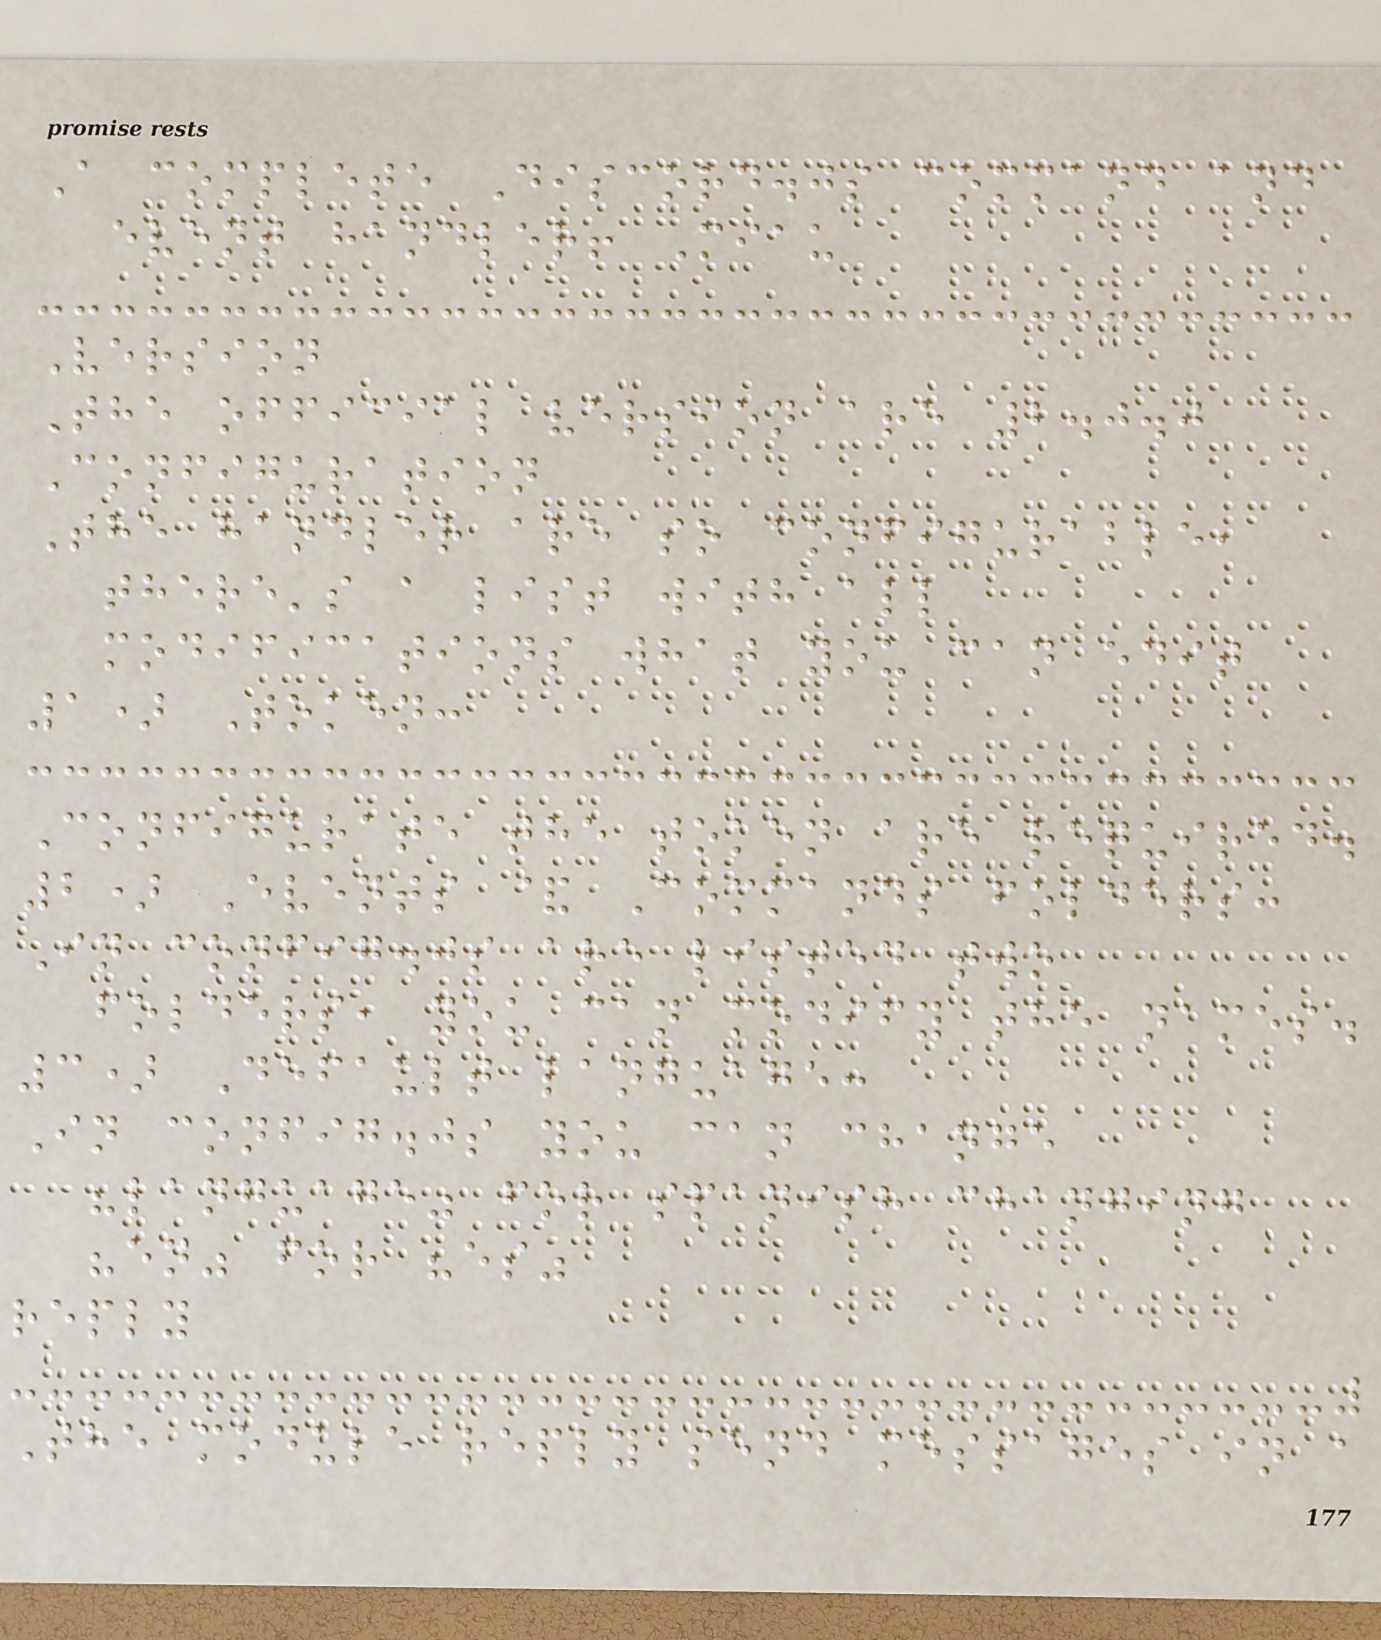A complete Discord.js command and
event handler! Miau
Version
The official version are 2.0.0
Configuration
The handler are so configurable,
there's a list with all
modifications what you can edit
1) Token:
Configurate the token are required.
2) Events & Commands folders:
In config.js are listed two
folders, you can modify the names.
3) Default language:
In config.js you can change
"language" for spanish changing
"en" for "es"
reply
The module reply send messages in a
